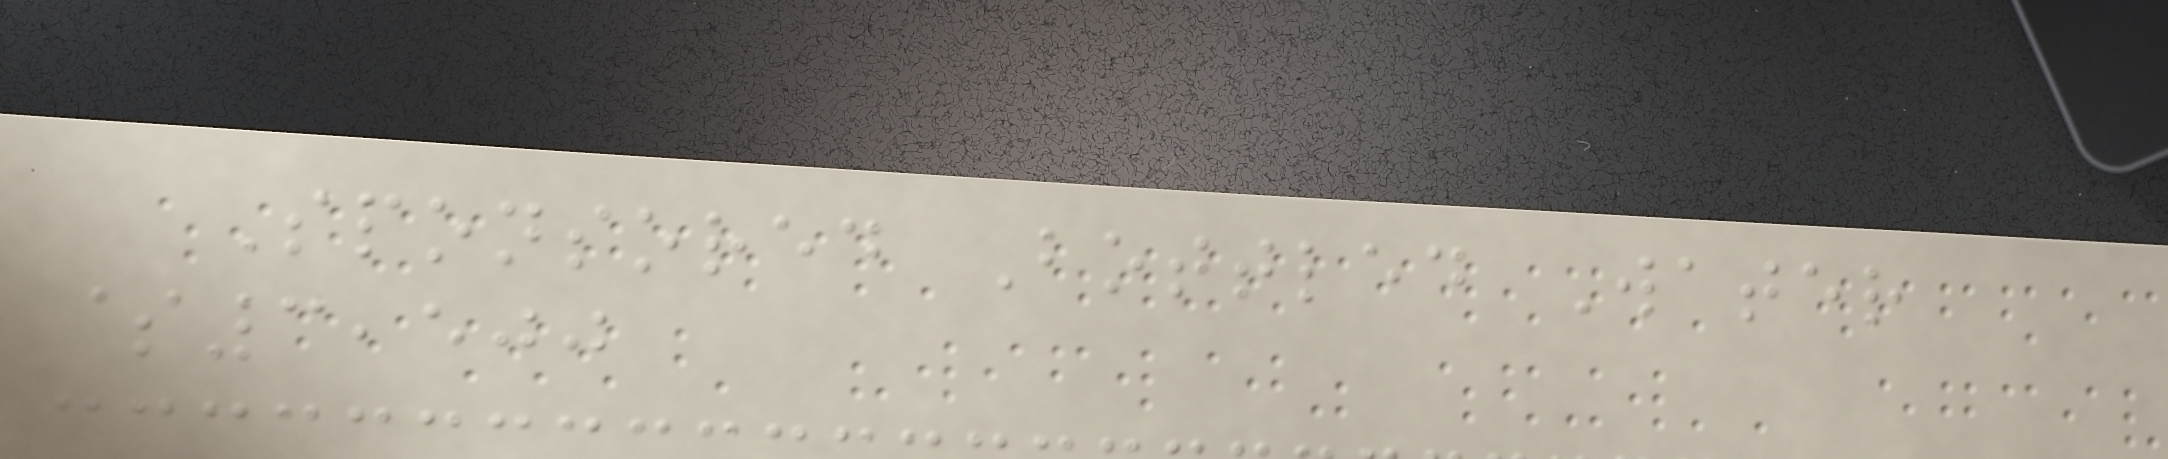Sponsored Bottled Water
$3,500
